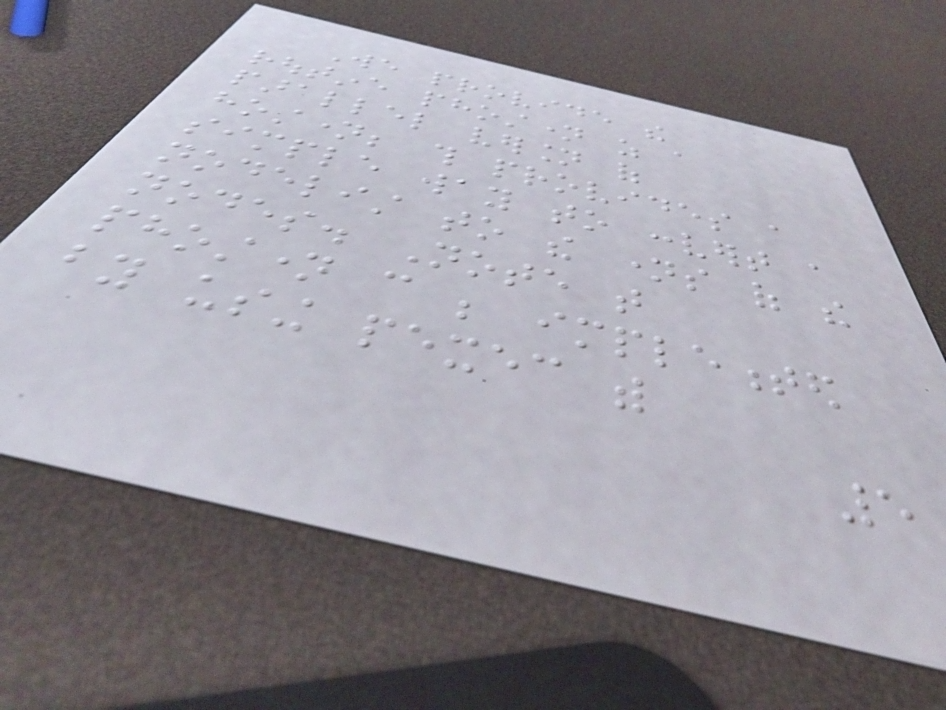We provide the
routine phostname as a
parallel version of
hostname; this provides a
simple way to convert a
nodelist to the names of the
nodes. Note that
phostname can be implemented
by using pexec with
5
